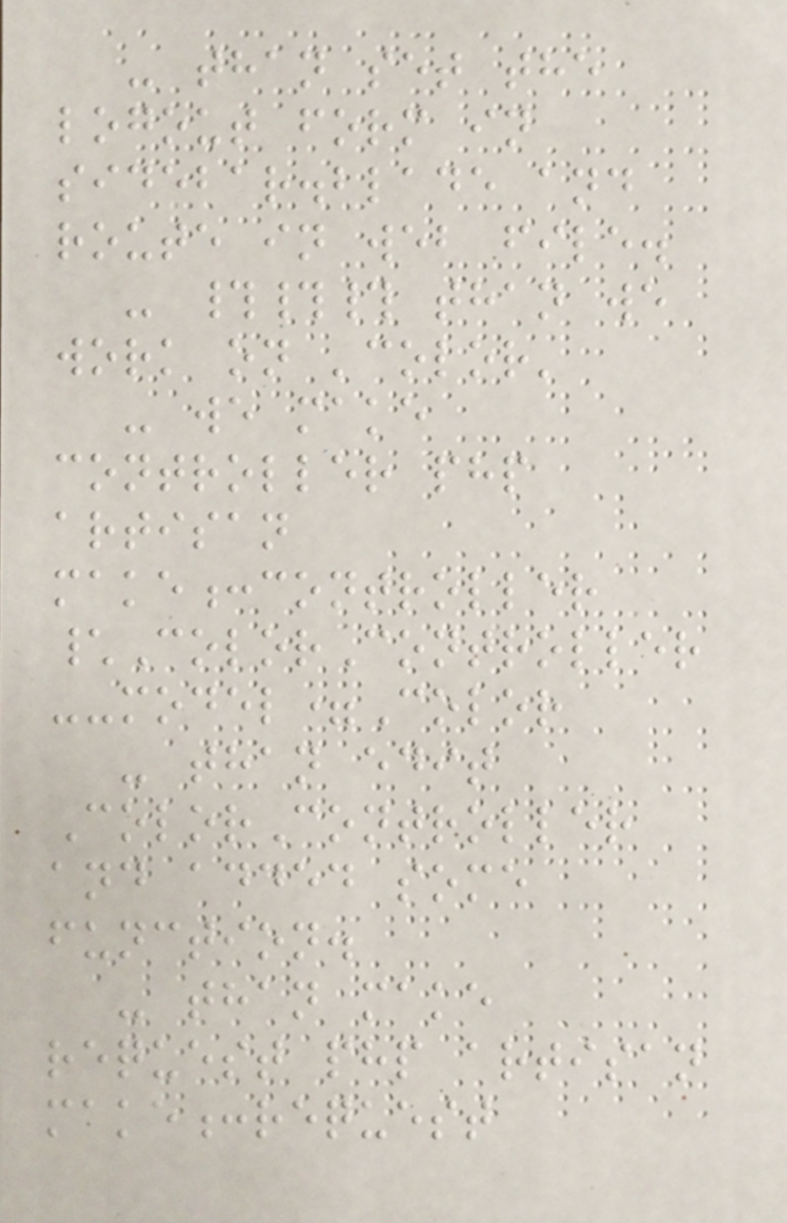- than set the
logout form in
sidebar.blade and
route in web file.
- ### than we
work on 'color'
- we make
controller php
artisan
make:controller
\ColorController
--model=Color
- than edit
ColorController
and added some
function.
- than make
request php artisan
make:request
